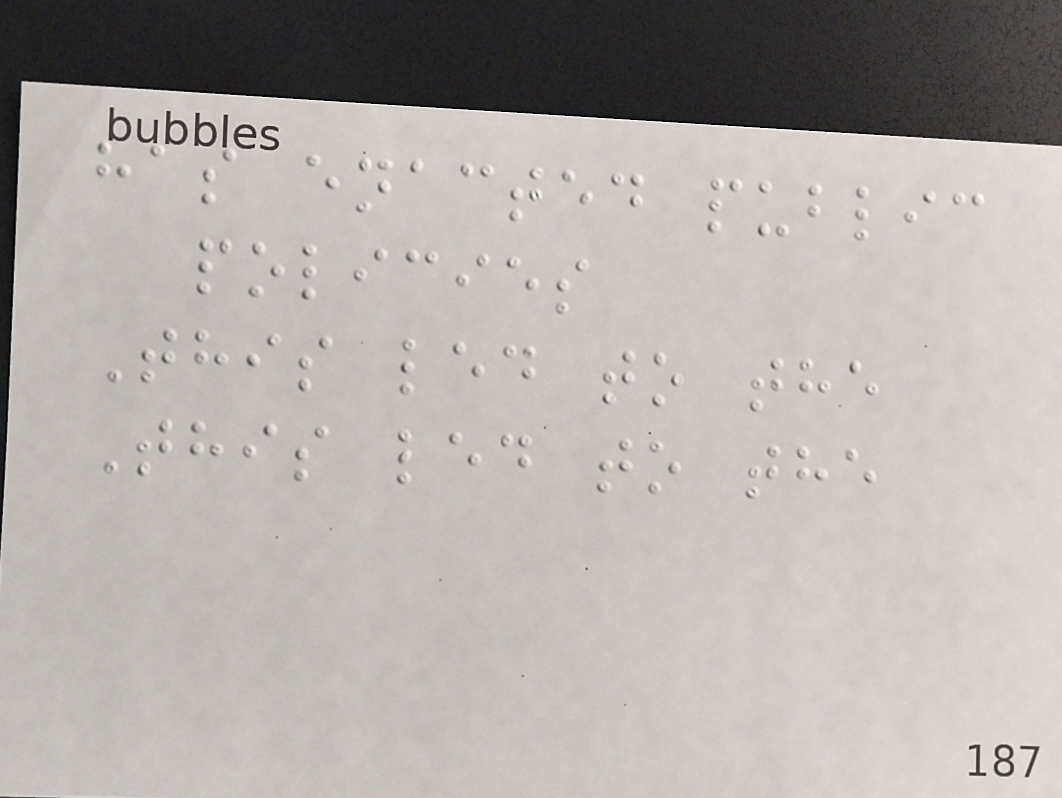has enacted public
policies
This led to the
This led to the
